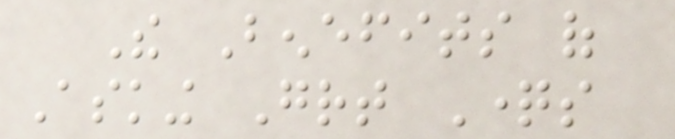The Benefits of
Asking Great Questions
